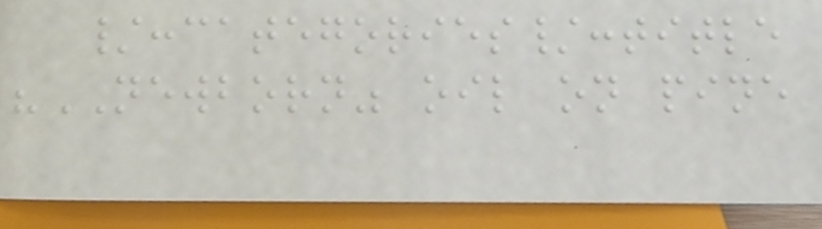/:categories/:title
"NEWBORN" oil on pine
